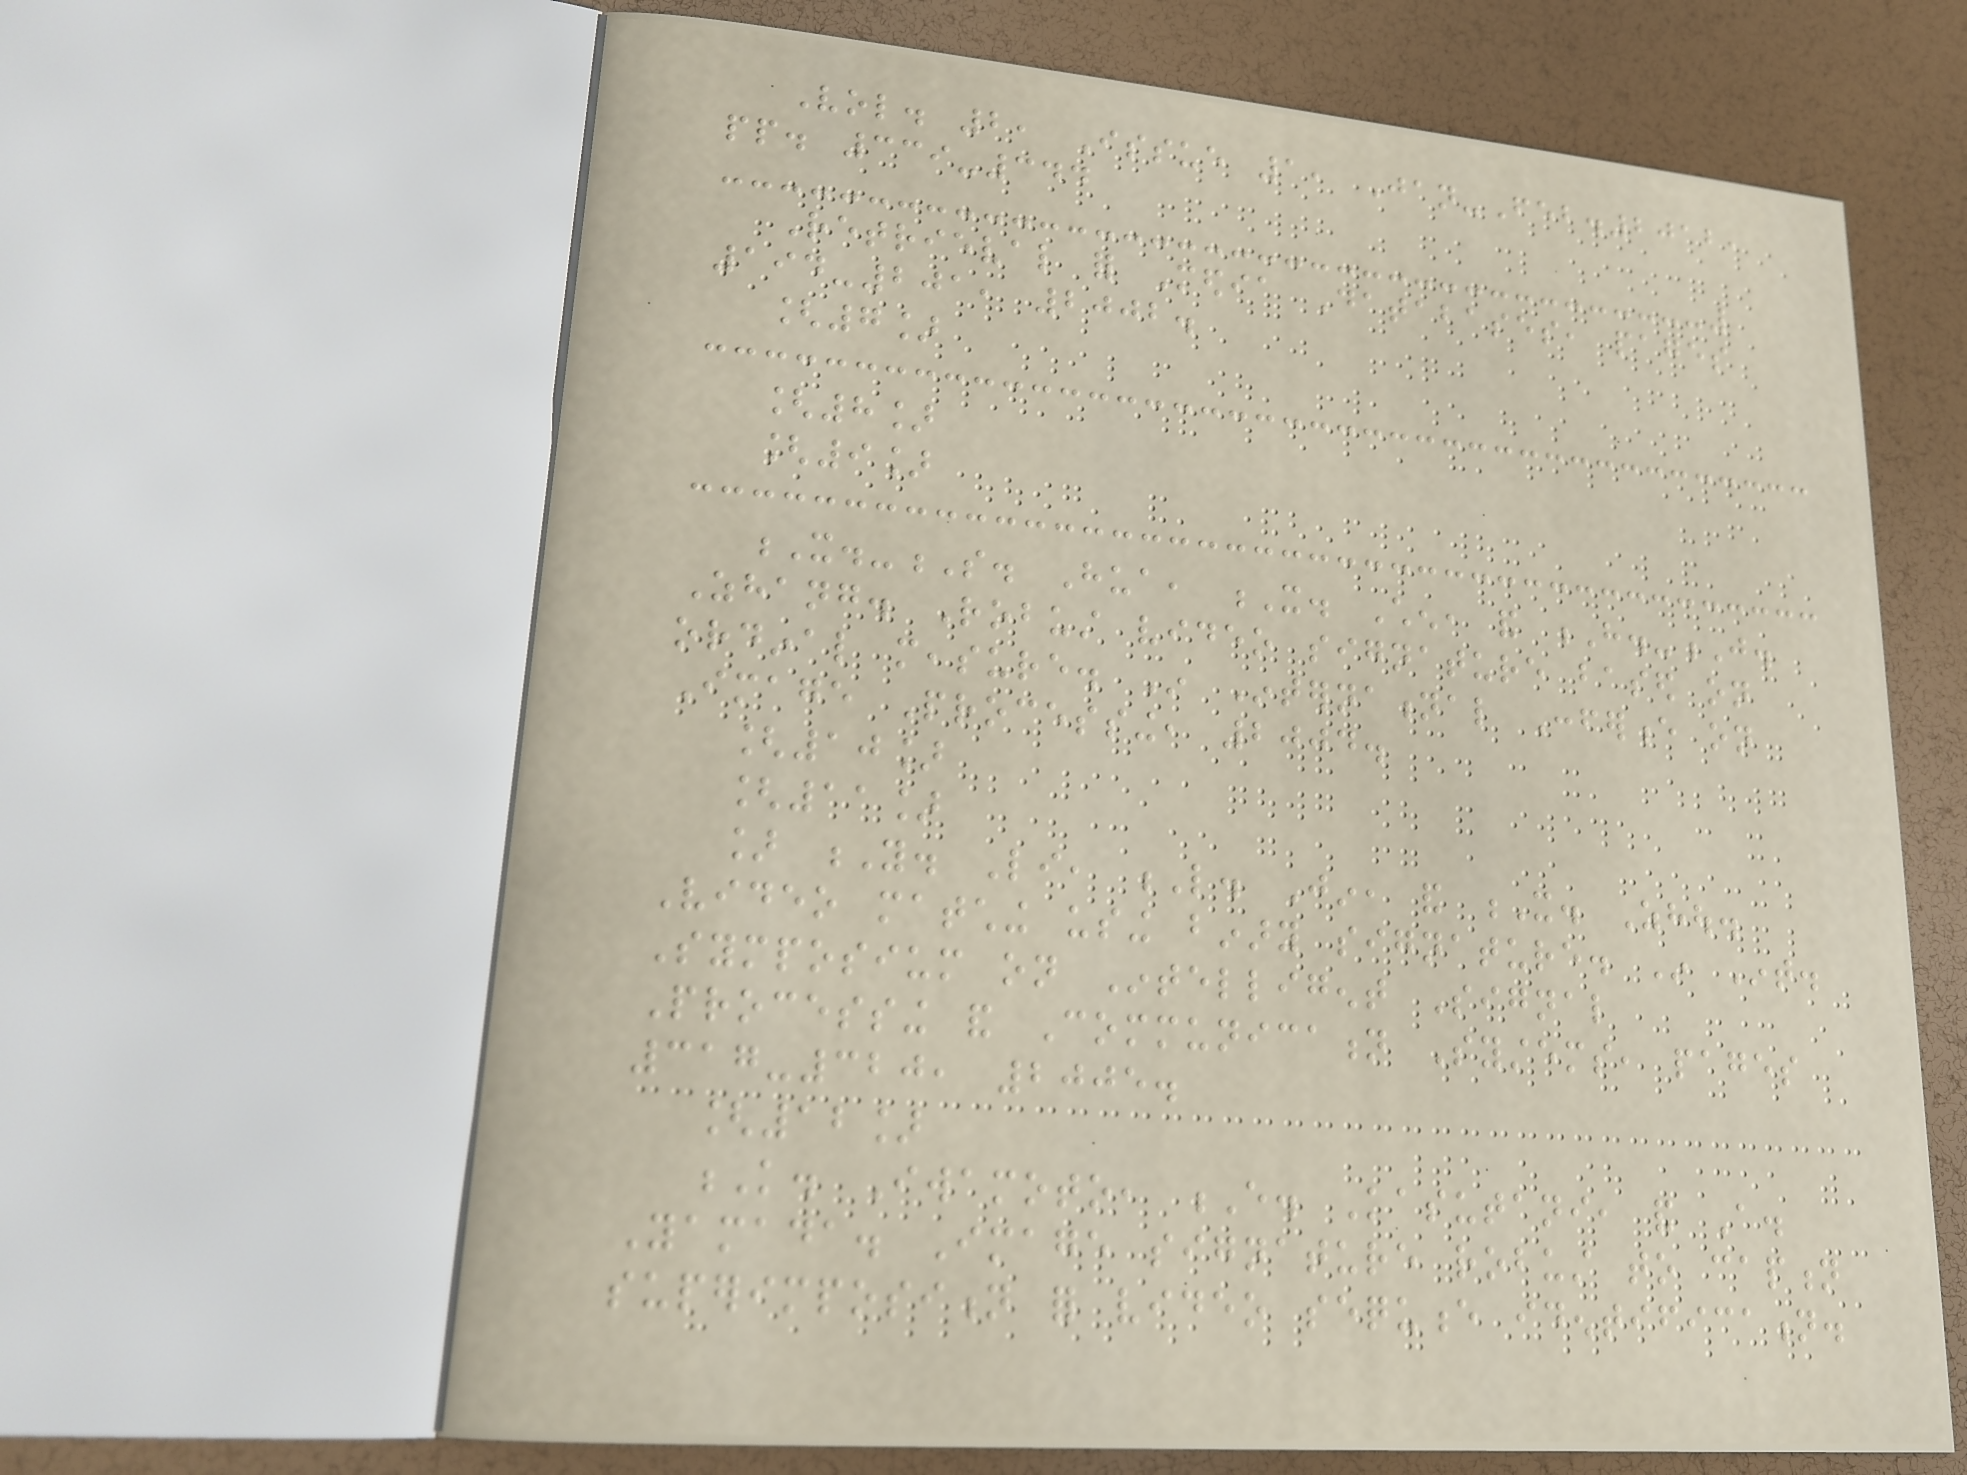Vol. 2, Issue 1, Jan-Feb.2012,
pp. 339-344
Retrieval for Media Databases, pages
194-201, 2002.
[7]
[8]
[9]
X.-S. Hua, X. Chen, and H.-J.
Zhang. Robust video signature based on
ordinal measure. In International Conference on
Image Processing, 2004.
[10]
[11]
] Y. Li, L. Jin, and X. Zhou.
Video matching using binary signature. In Int.
Symposium on Intelligent Signal
Processing and Communication Systems, pages
317-320, 2005.
[12]
K. Iwamoto, E. Kasutani, and A.
Yamada. Image signature robust to caption
superimposition for video sequence identification.
